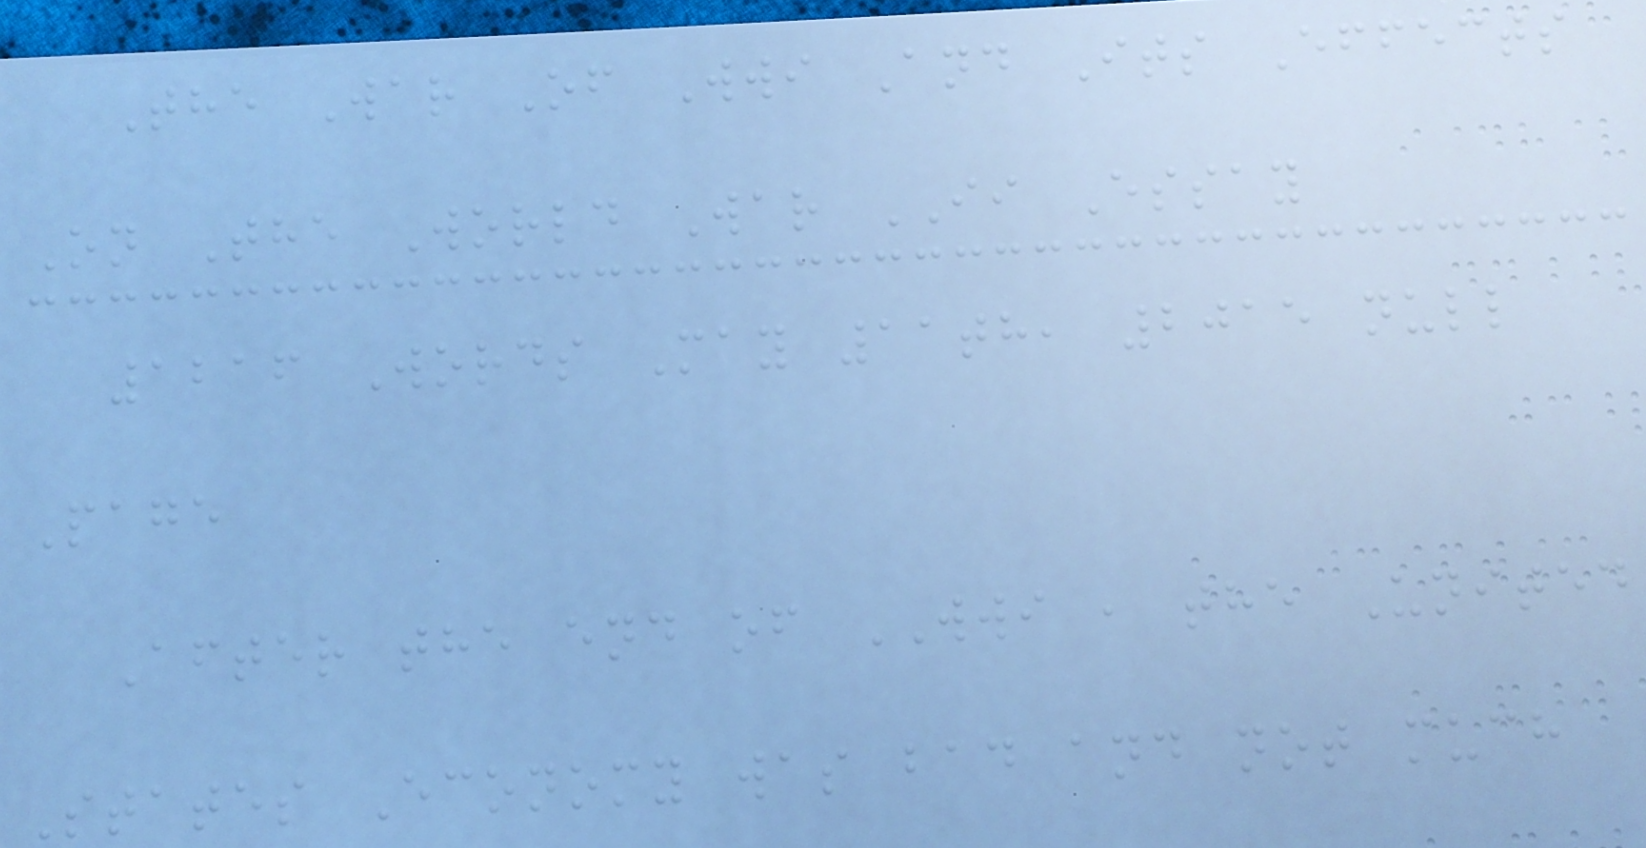The War Of Wwi And Its Effects
On The World War II Essay
1216 Words May 11th, 2015 null
Page
After the end of WWI , the United
States Economy was bad and not much
